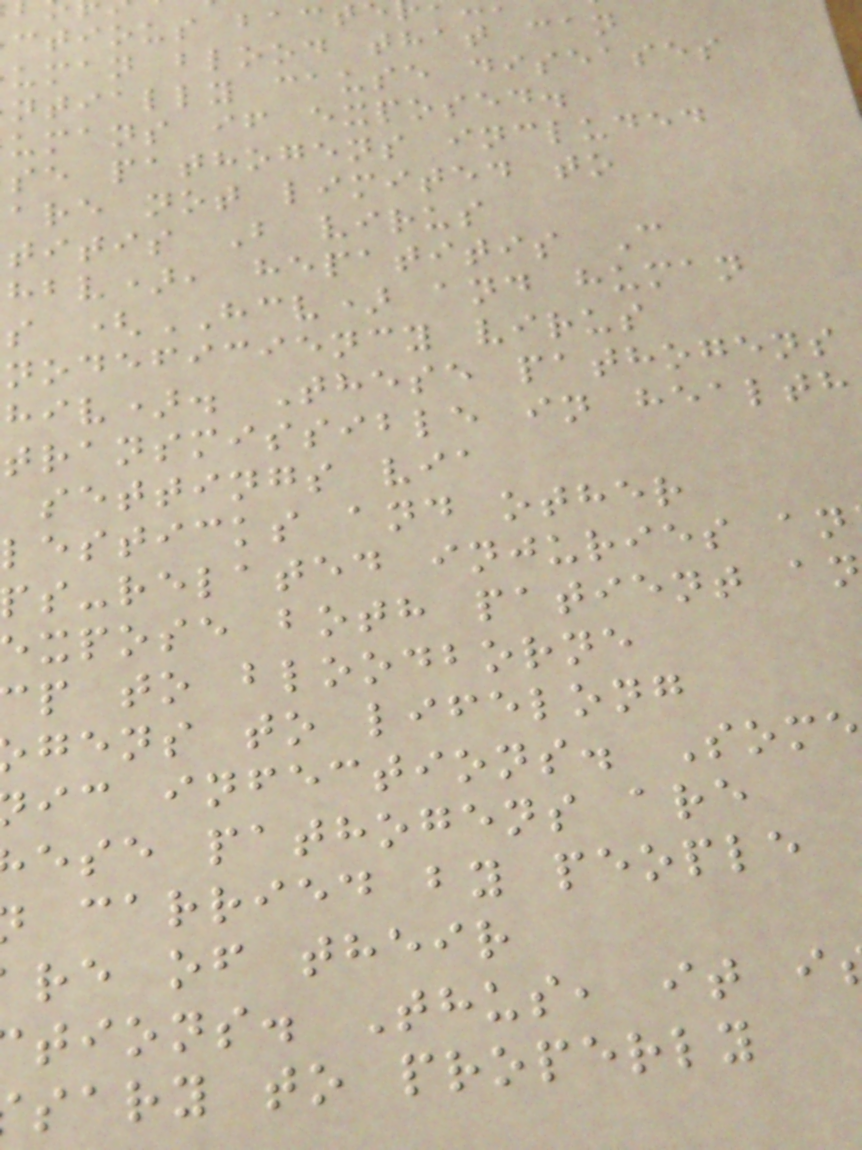ctious bact
uman blood that can
ntially cause diseases
umans if exposed.
se pathogens included
are not limited to
titis B virus
hbv), hepatitis C
s (HCV) and human
nodeficiency virus
hiv). These pathogens
transmissible in health
settings via
lesticks and other
ps-related injuries an
xpose both patient an
p to bloodborne
gens to lifelong
ic infections. Some
ese pathogens are
carried by people
re of their
tions. Thus, it i
sary to properly
